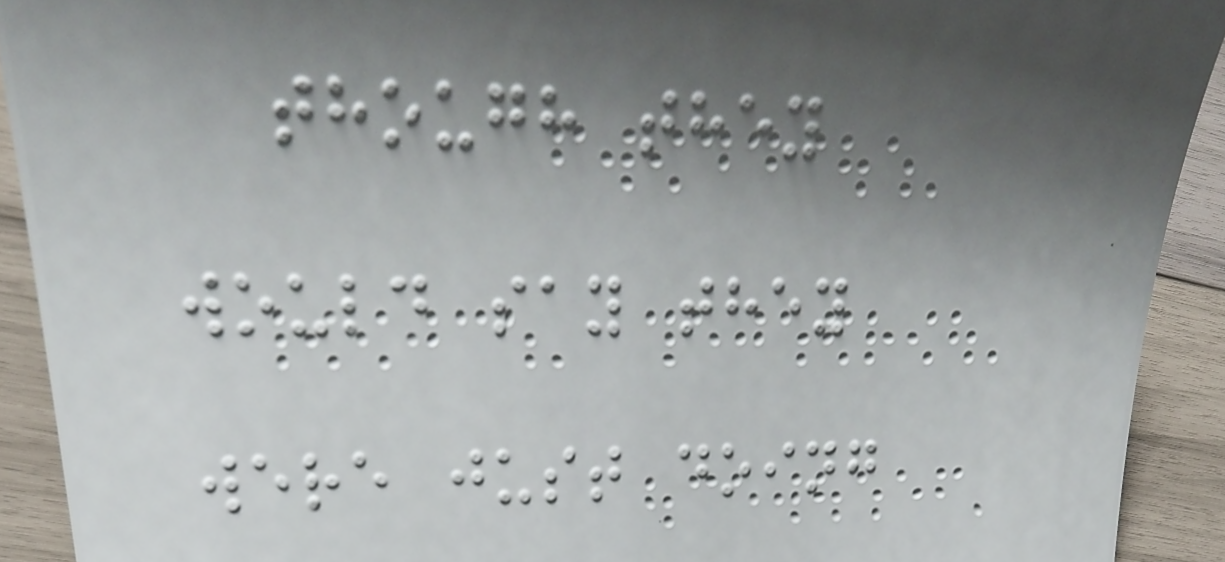though they
would say they
were just doing
